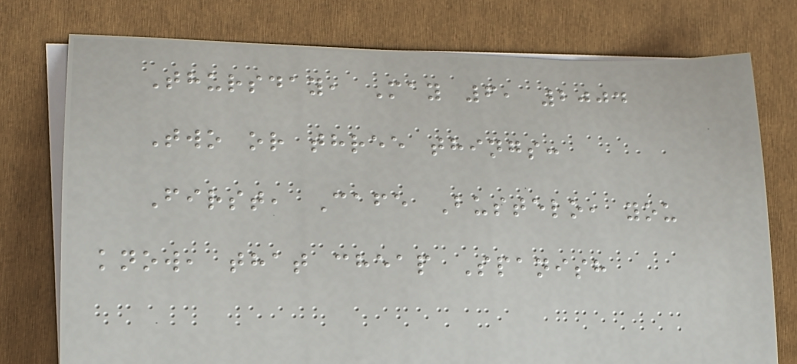Thursday, May 6, 2004
Two or three things:
First, Cafe Bustelo, you
know, that cheap Spanish
